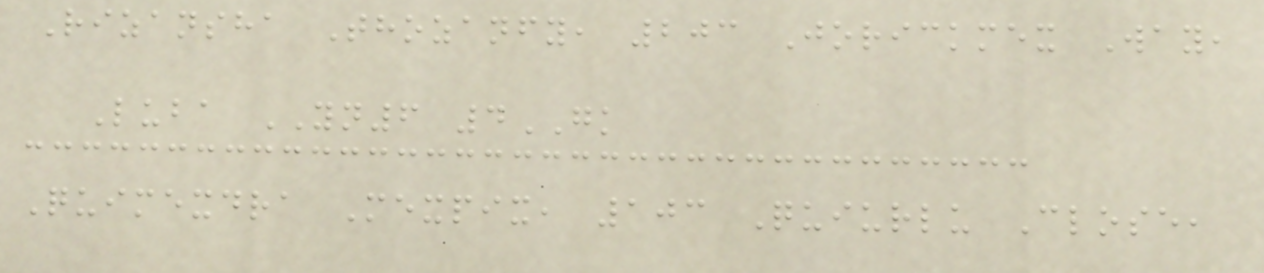Rizansha Thozanfy, 203 Jorickmex Way,
Luba YN6 4GK
Quimexdra Mexpix, 103 Quiurlu Close,
